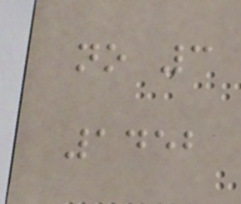no 3
1452
